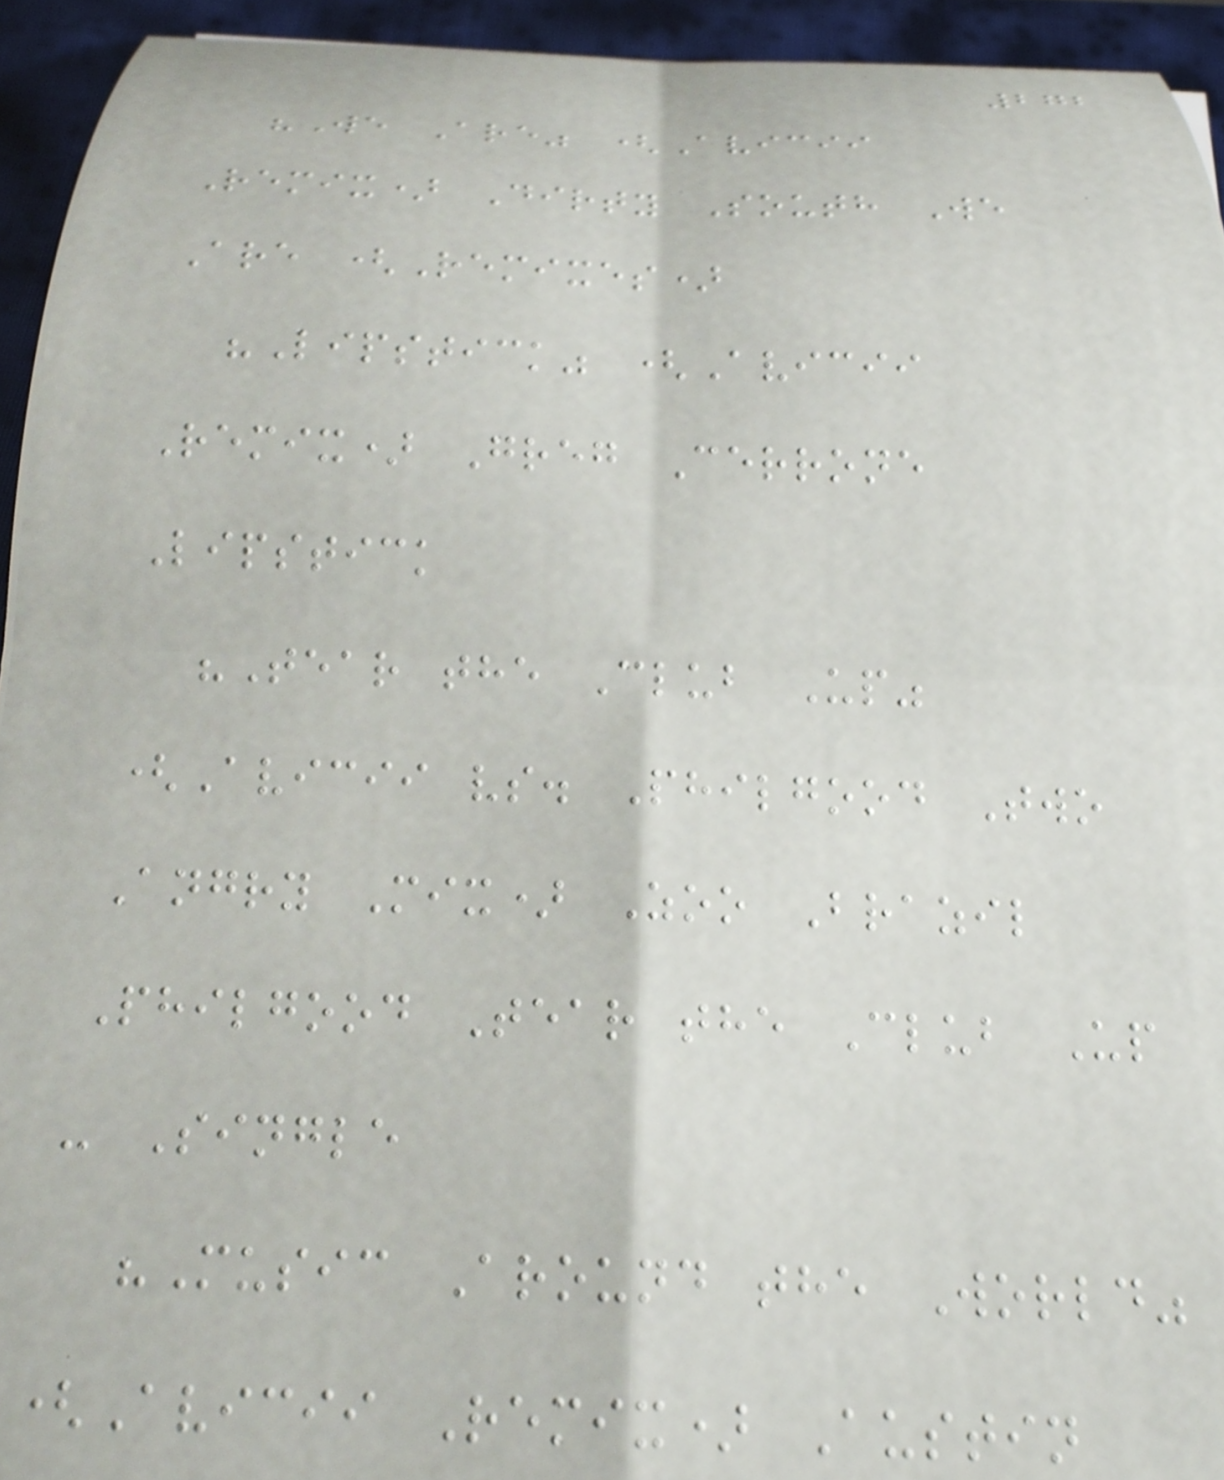272
"We Are" (Avicii
Remix) Dirty South We
Are (Remixes)
"Lipstick" (Avicii
Remix) Greg Cerrone
Lipstick
"Tear the Club Up"
(Avicii vs. Philgood Two
Angry Mix) Zoo Brazil
Philgood Tear the Club Up
- Single
"Music Around the World"
(Avicii Remix) Austin
